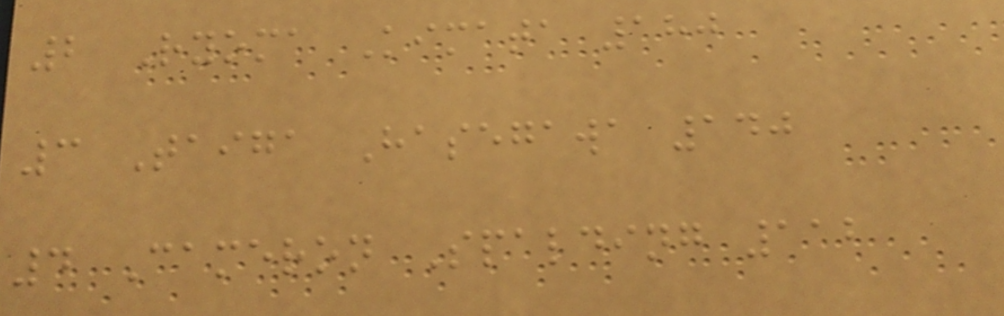2 Ryoma Kimata 180
3 Taiga Hasegawa 140
4 Cameron Spalding 112
